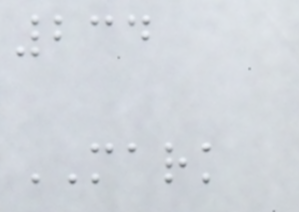234
MARK
